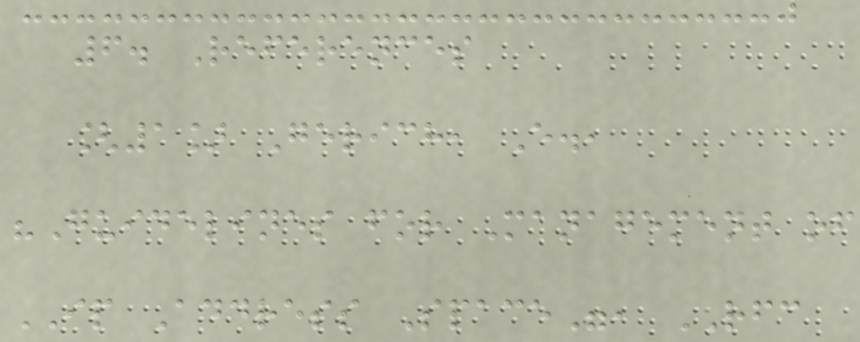6. References
[1] Gerich, E.,
"Guidelines for Management of
IP Address Space", RFC
